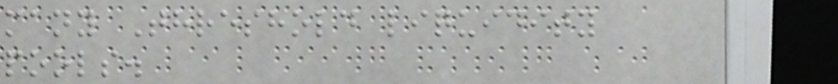many Threshold liquidity
pools.
